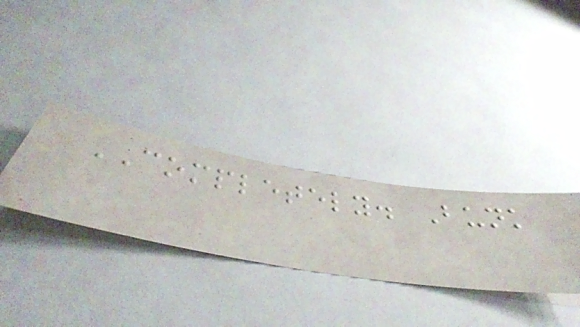COMPLETELY. Bunk
